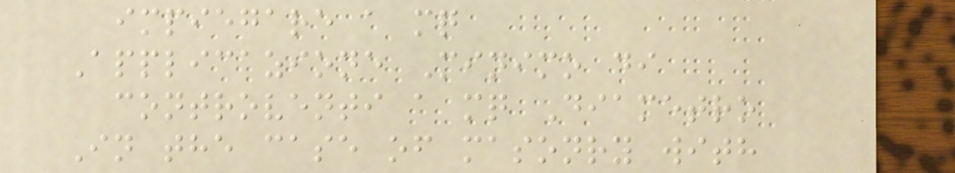impiegare a mq
Applicazione Minimo di
controventi a mq Diametro
In the case of masonry with
